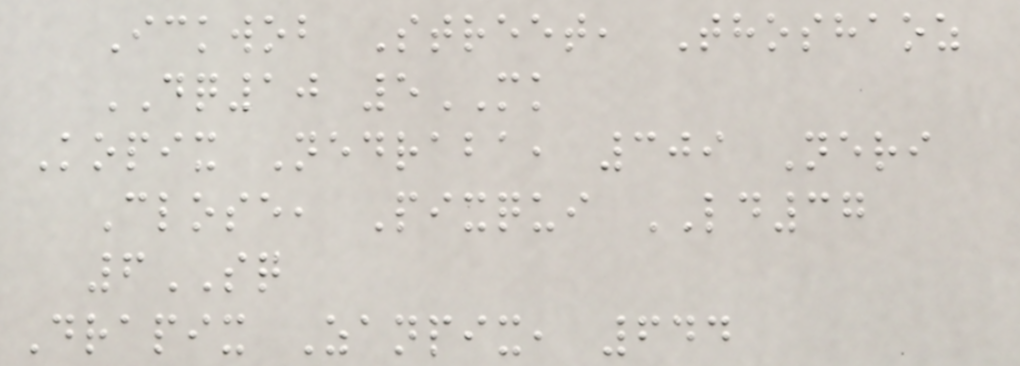Ickwob Street, Thoshaoz
DQ10 5MK
Kopix Nedraba, 309 Neri
Close, Pixqui LD37
6SQ
Drapix Zanpix, 644
